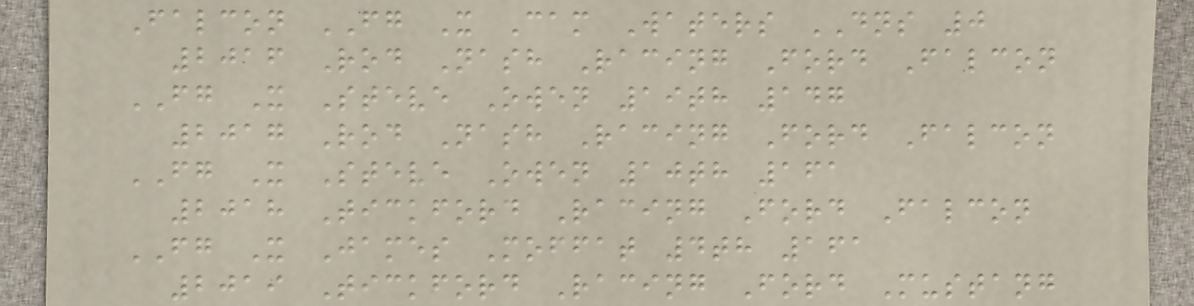Falcon FG X Cam Waters DNS 0
2016 Rod Nash Racing Ford Falcon
FG X Steve Owen 19th 147
2017 Rod Nash Racing Ford Falcon
FG X Steve Owen 10th 161
2018 Tickford Racing Ford Falcon
FG X James Moffat 4th 161
2019 Tickford Racing Ford Mustang
